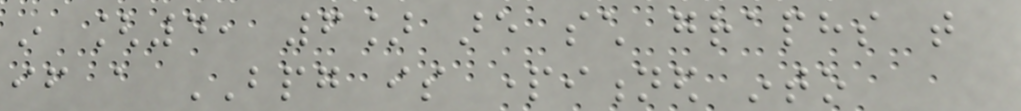in [4, 6] are such graphs that
if a BPG is partitioned into
